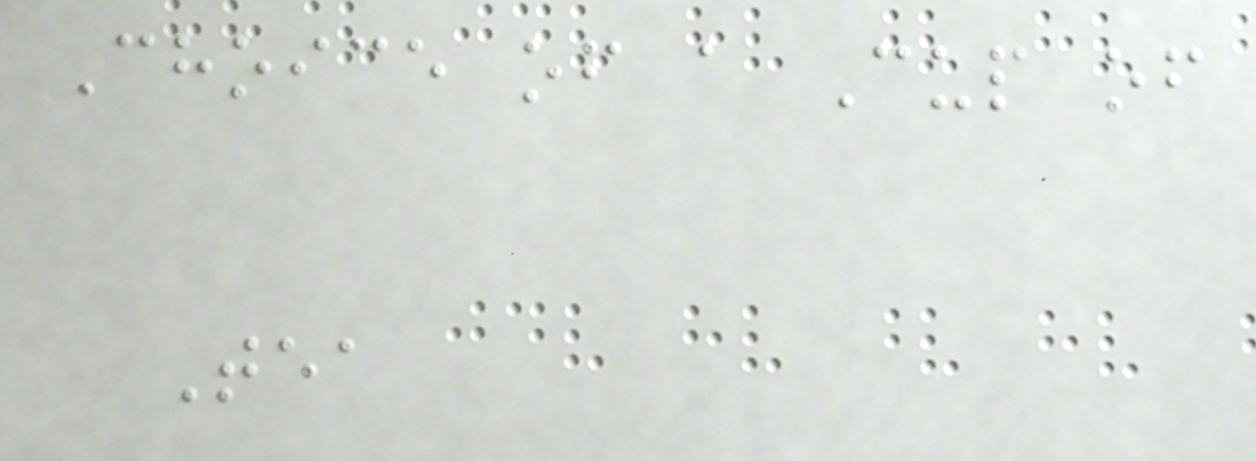Choice of a Cup of
Tea
